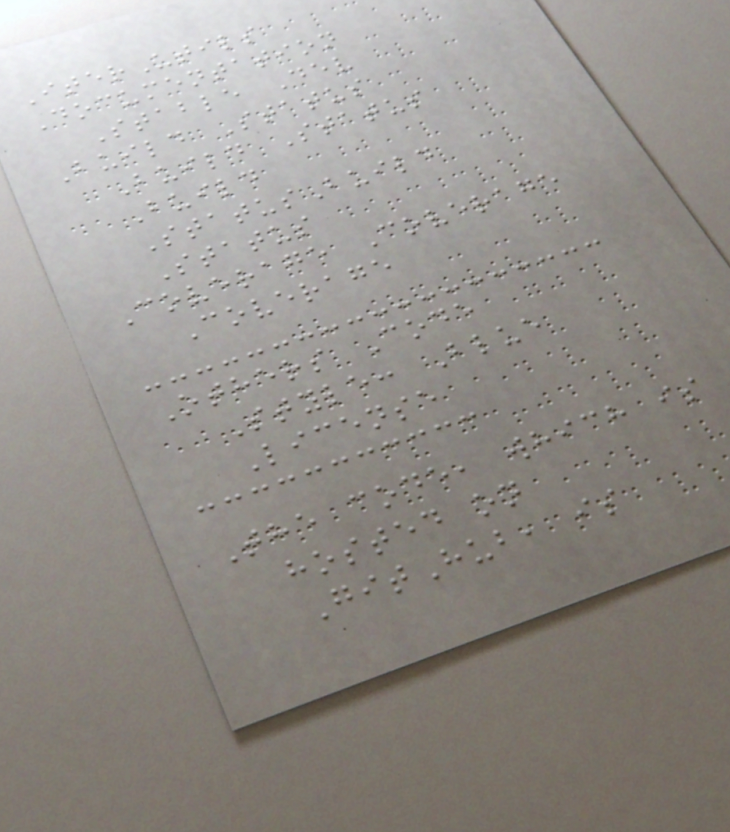IterUtils
Documentation
Stable Dev
Build Status
Build Status
Build
StatusBuild
Status
Coverage Coverage
Coverage
Others Code
Style: Blue
License
The code, which is
hosted on
GitHub, is
